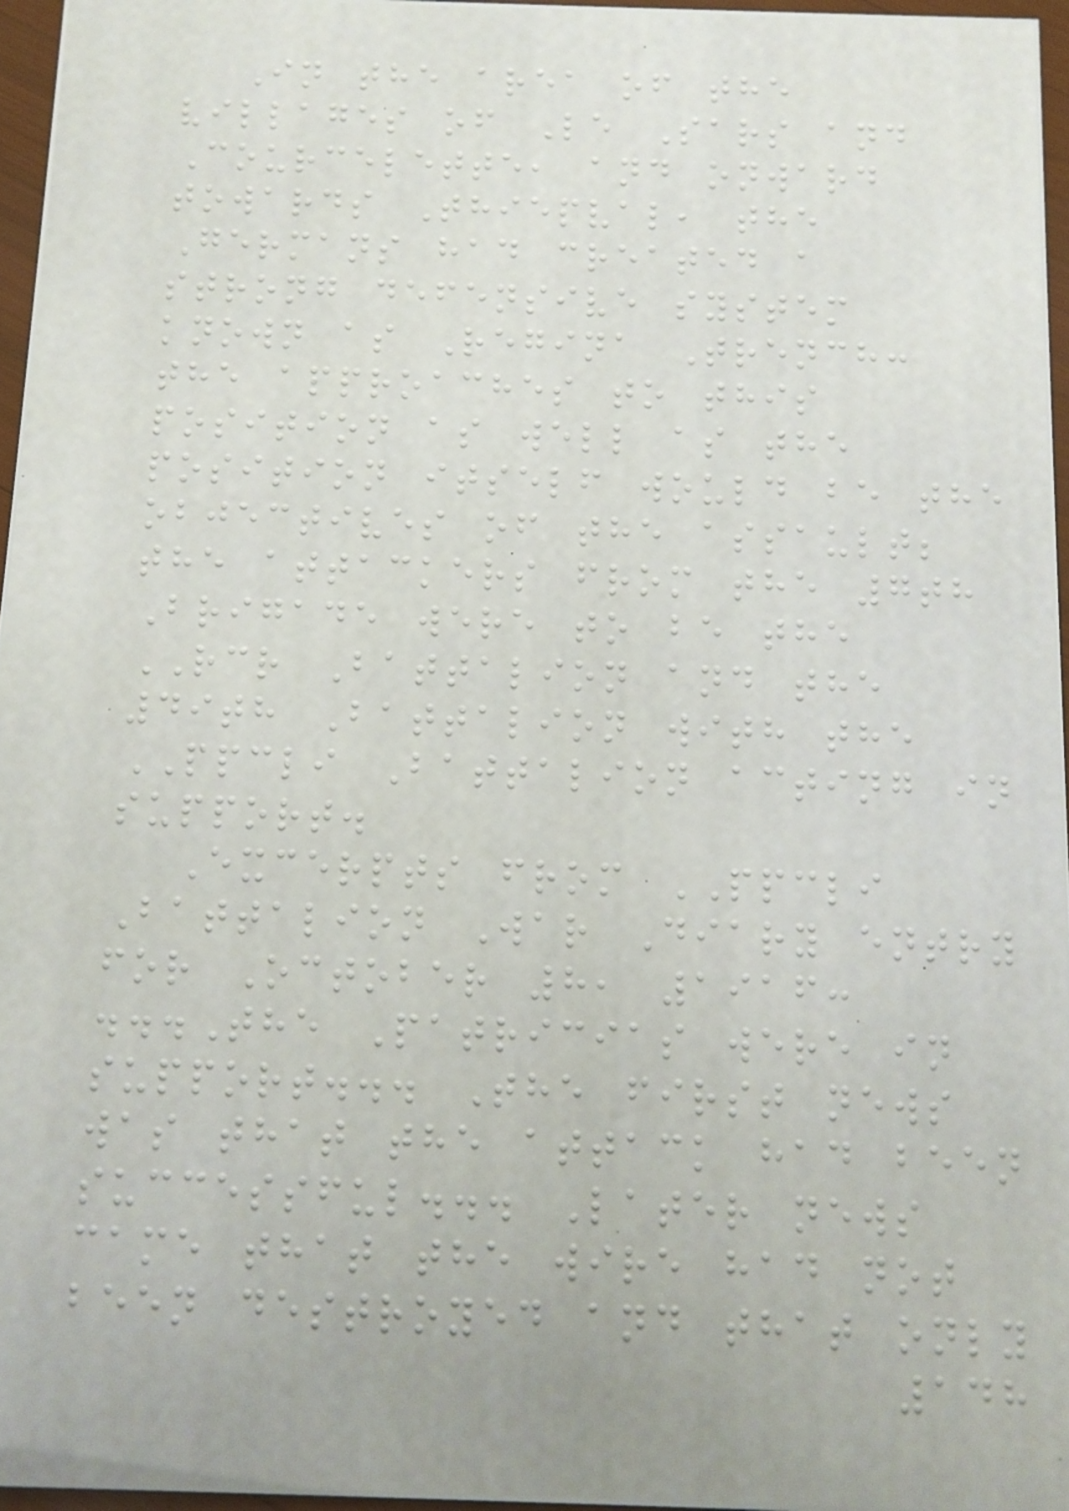In the area of the
villages of Le Sars and
Courcelette, and onward
towards Thiepval, the
Germans had created a
strong defensive system
known as Regina Trench:
the approaches to this
position as well as the
position itself would be the
objectives of the assault;
the attackers from the 7th
Brigade were to be the
RCR Battalion and the
49th Battalion with the
PPCLI Battalion acting in
support.
Excerpts from PPCLI
Battalion War Diary entry
for October 8, 1916:
...The Patricias were in
support... The first news
was that the attack had been
successful... Later news
came that the wire had not
been destroyed and that only
148
